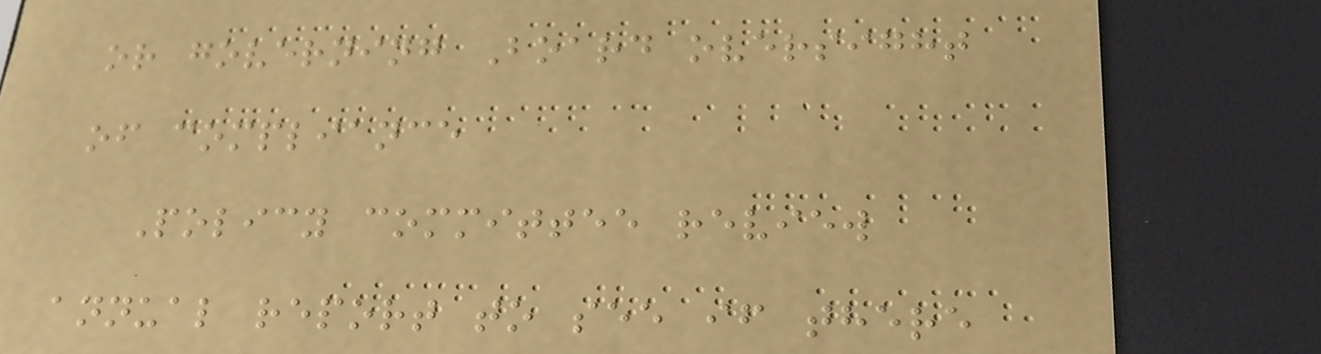or governing Board oversight
of compliance
Policy committee review
annual report to see if there
